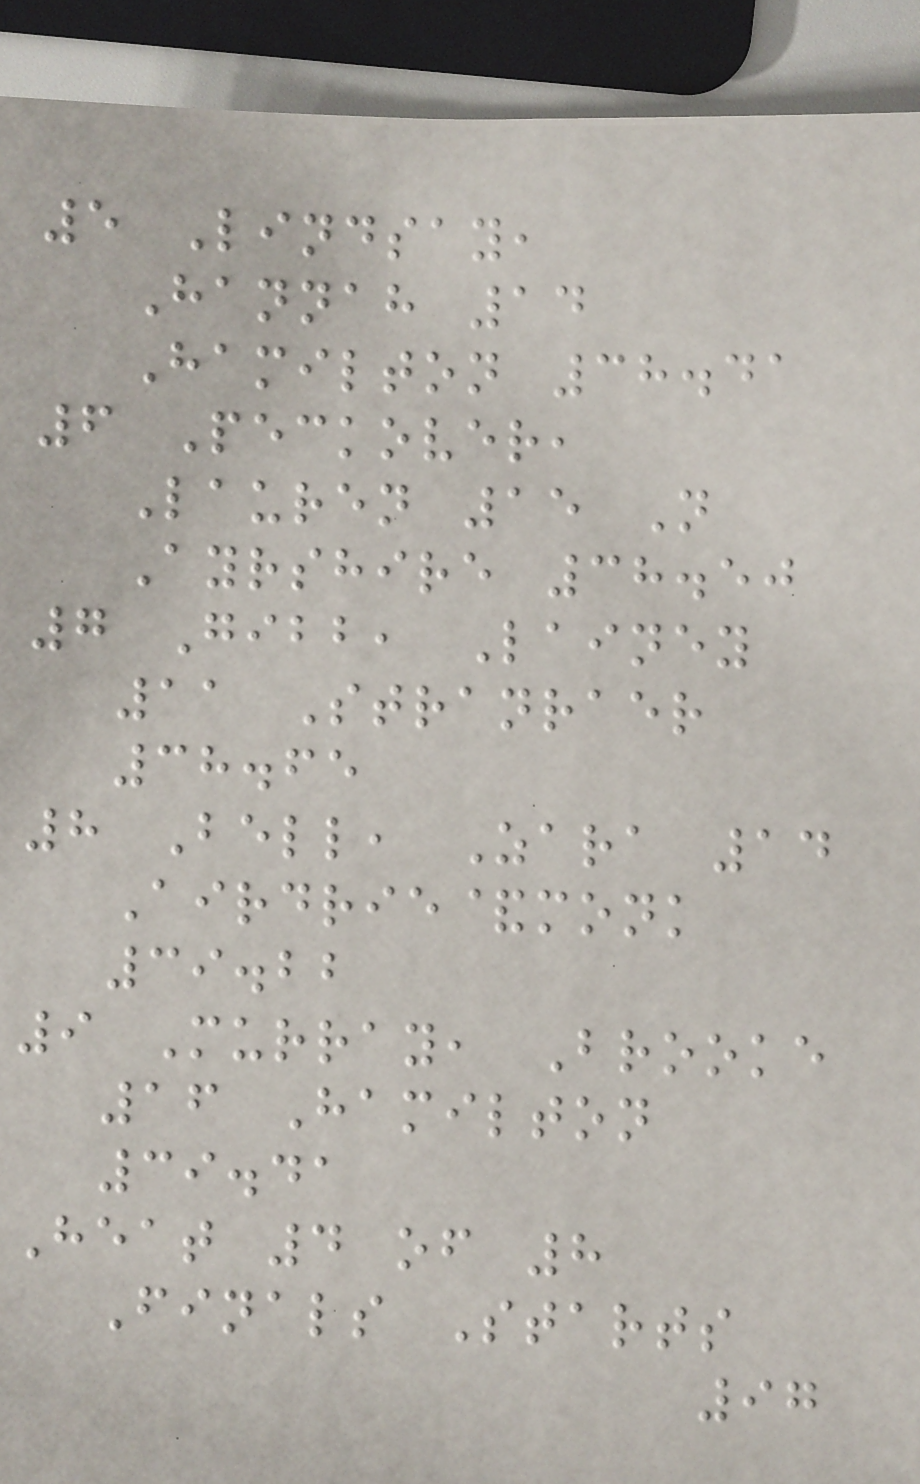5 Lindsay,
Hannah 14
Hamilton 38.41
6 Peckover,
Lauren 15 N
Ayrshire 38.50
7 Gibb, Lainey
11 Stranraer
38.65
8 Bell, Zara 14
Airdrie&monk
39.22
9 Murray, Brooke
16 Hamilton
39.41
Heat 4 of 8
Finals Starts
97
